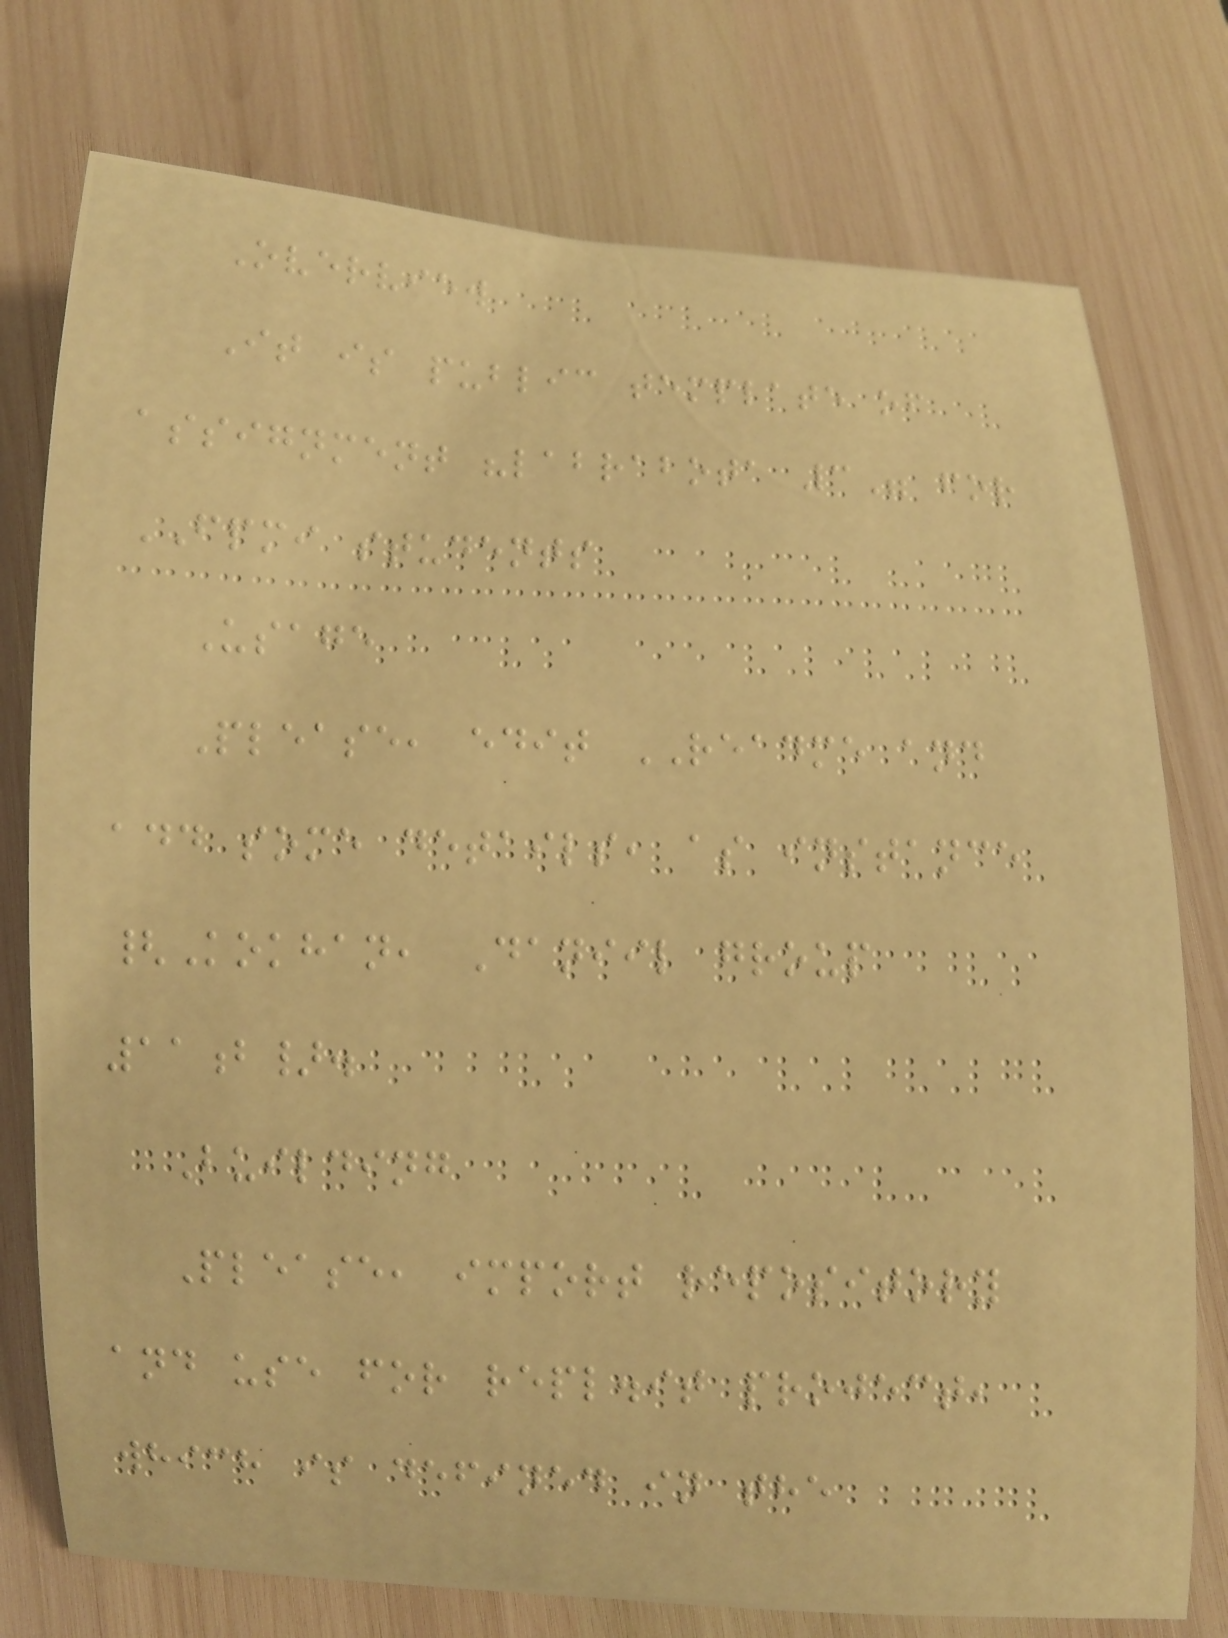Overview
It is public template of
assignment "labrabota 3" for
FPMI students
Usage
Please, edit README and
add some details, as instance
{Kokhan, Daniil group
11b}.
Building
Please, import repository
and use for repl.it project,
which is defined in the
